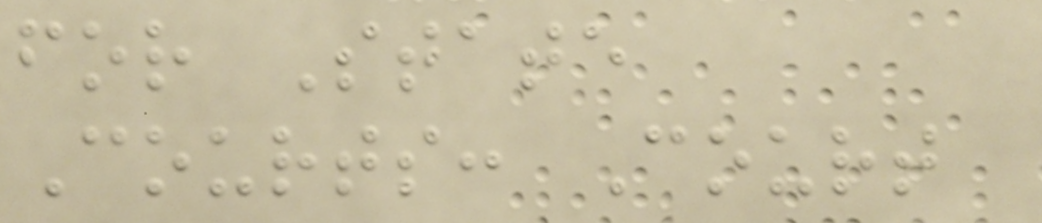for State
Courts: Court
